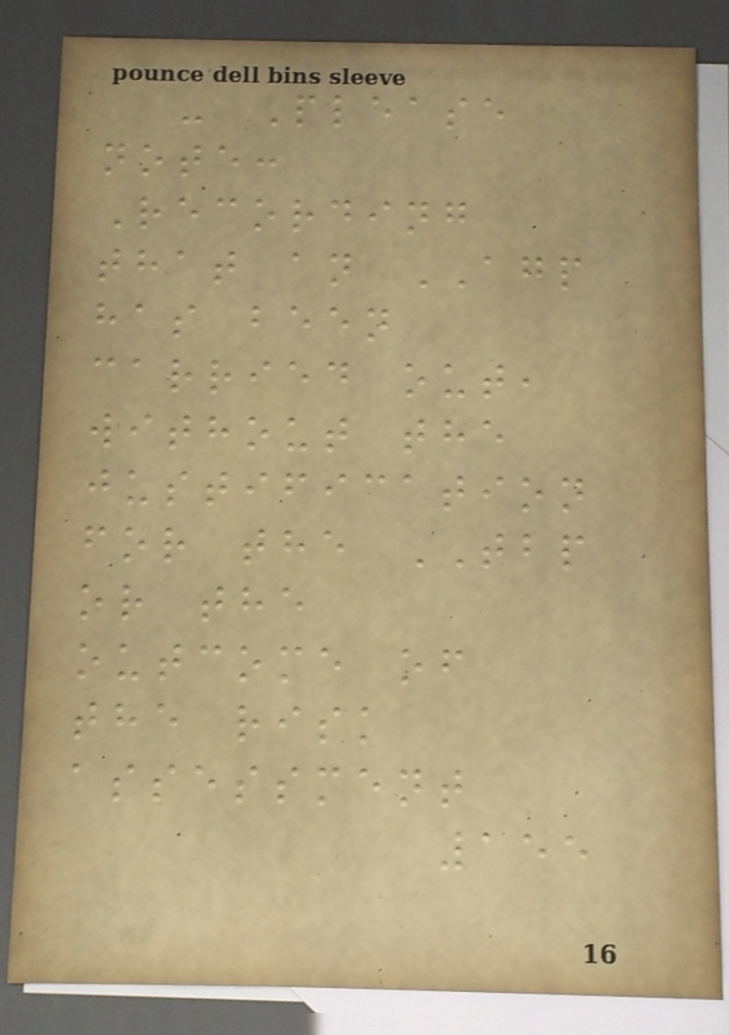- Please
note:
Recording
that an AGP
has been
carried out,
without the
justification
for the TBP
or the
outcome of
the risk
assessment
155
